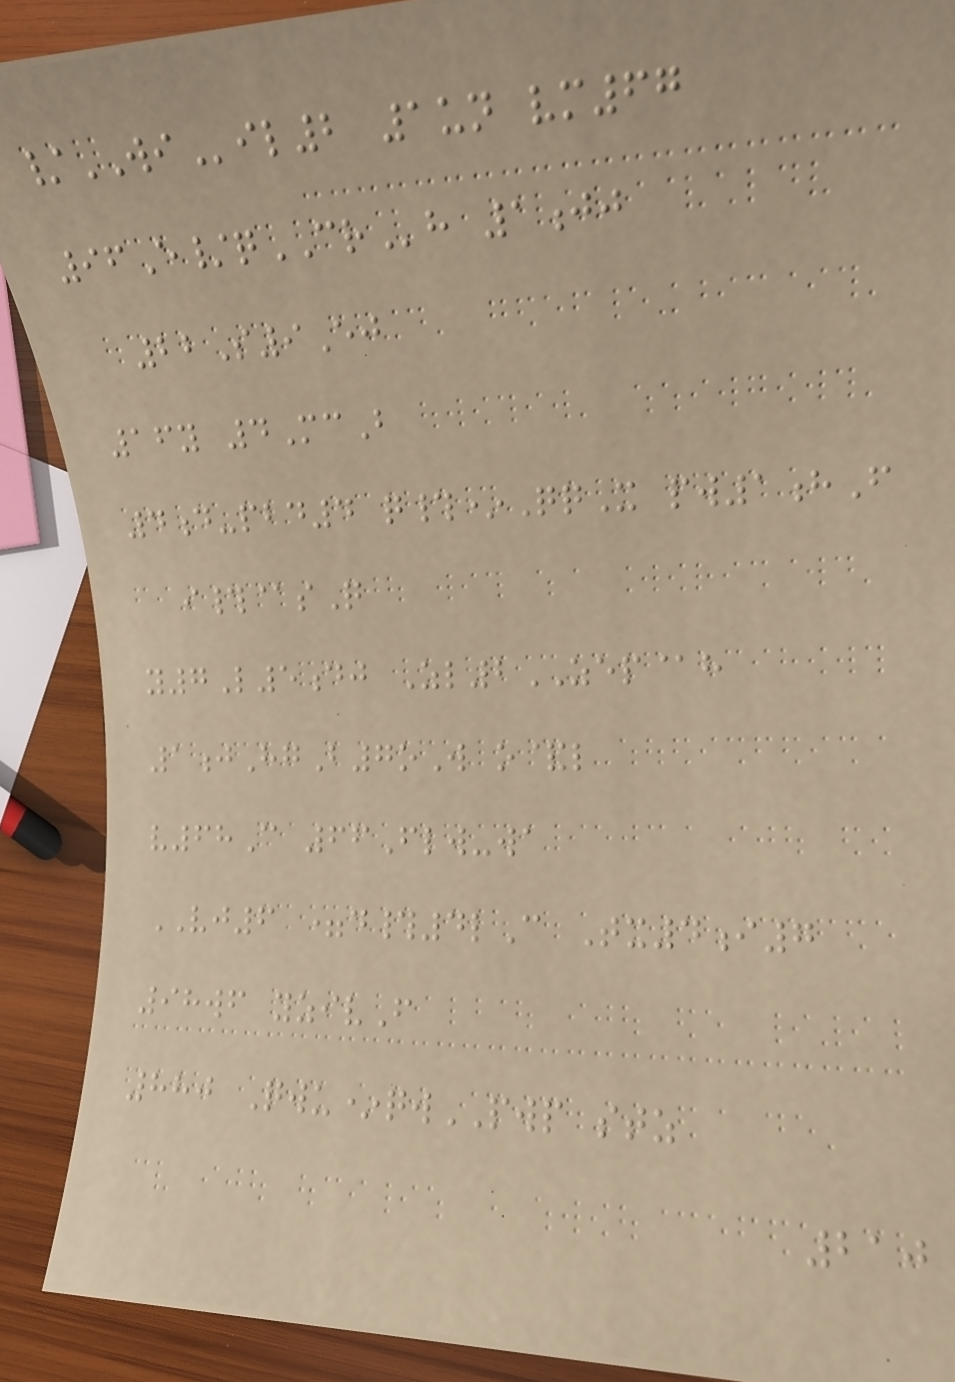/WIil2 1un vm67
96E/qCRh 1jj
22S9Ej
16y 4McB
4d-pbd4 q#*QqX pw1hF
i#@sQ
y7L5dj Zl2ZEP@h
1jHgB7oW o&l
v68C 66Flw-wa
VJ6 =d#4lC Tx4i7
98wf yzivF
880 Qwu*qwPWP stz
210
